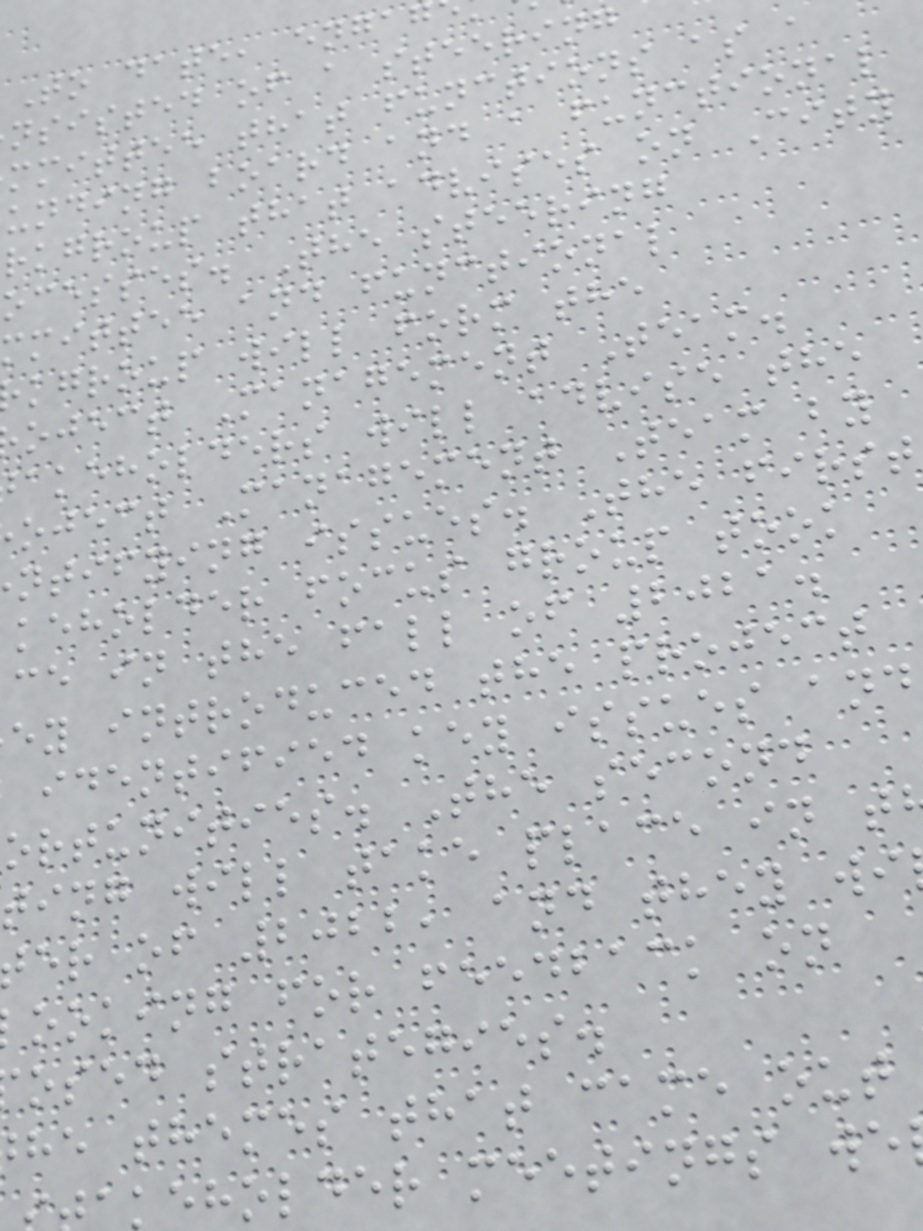To date, engag
nsisted of a steering
mmittee that functions as a
unding board and a functional
rkgroup that advises on City
ocesses. The steering
mittee and functional
kgroup will form the
oject Management Team.
akeholders will advise the
oject Management Team by
ntifying issues. The first
keholder focus group took
ce in the fall of 2021.
ey introduced the project
identified key issues and
ortunities. The second
ting will take place in t
er of 2022, and they wi
ooking for feedback on
osed strategies.
he themes that came out
keholder meetings we
